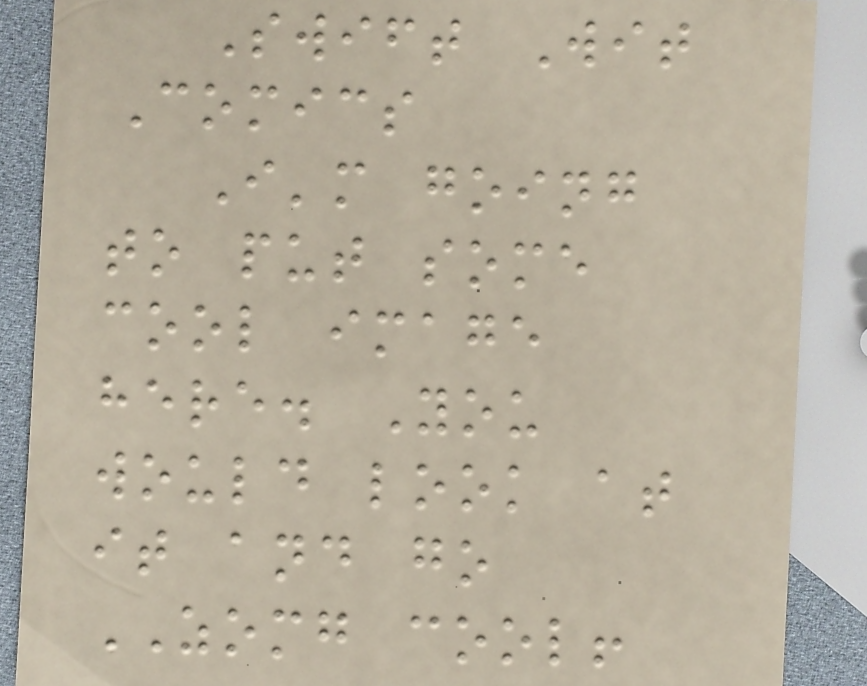Swift Wit
Comics
I'm going
to put some
cool image
here. You
would look at
it and go
ZOMG cool!
